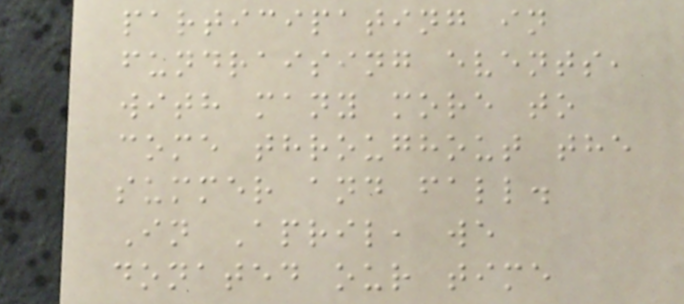participating in
fundraising events,
with many more to
come throughout the
summer and fall.
In April, we
donated our time
